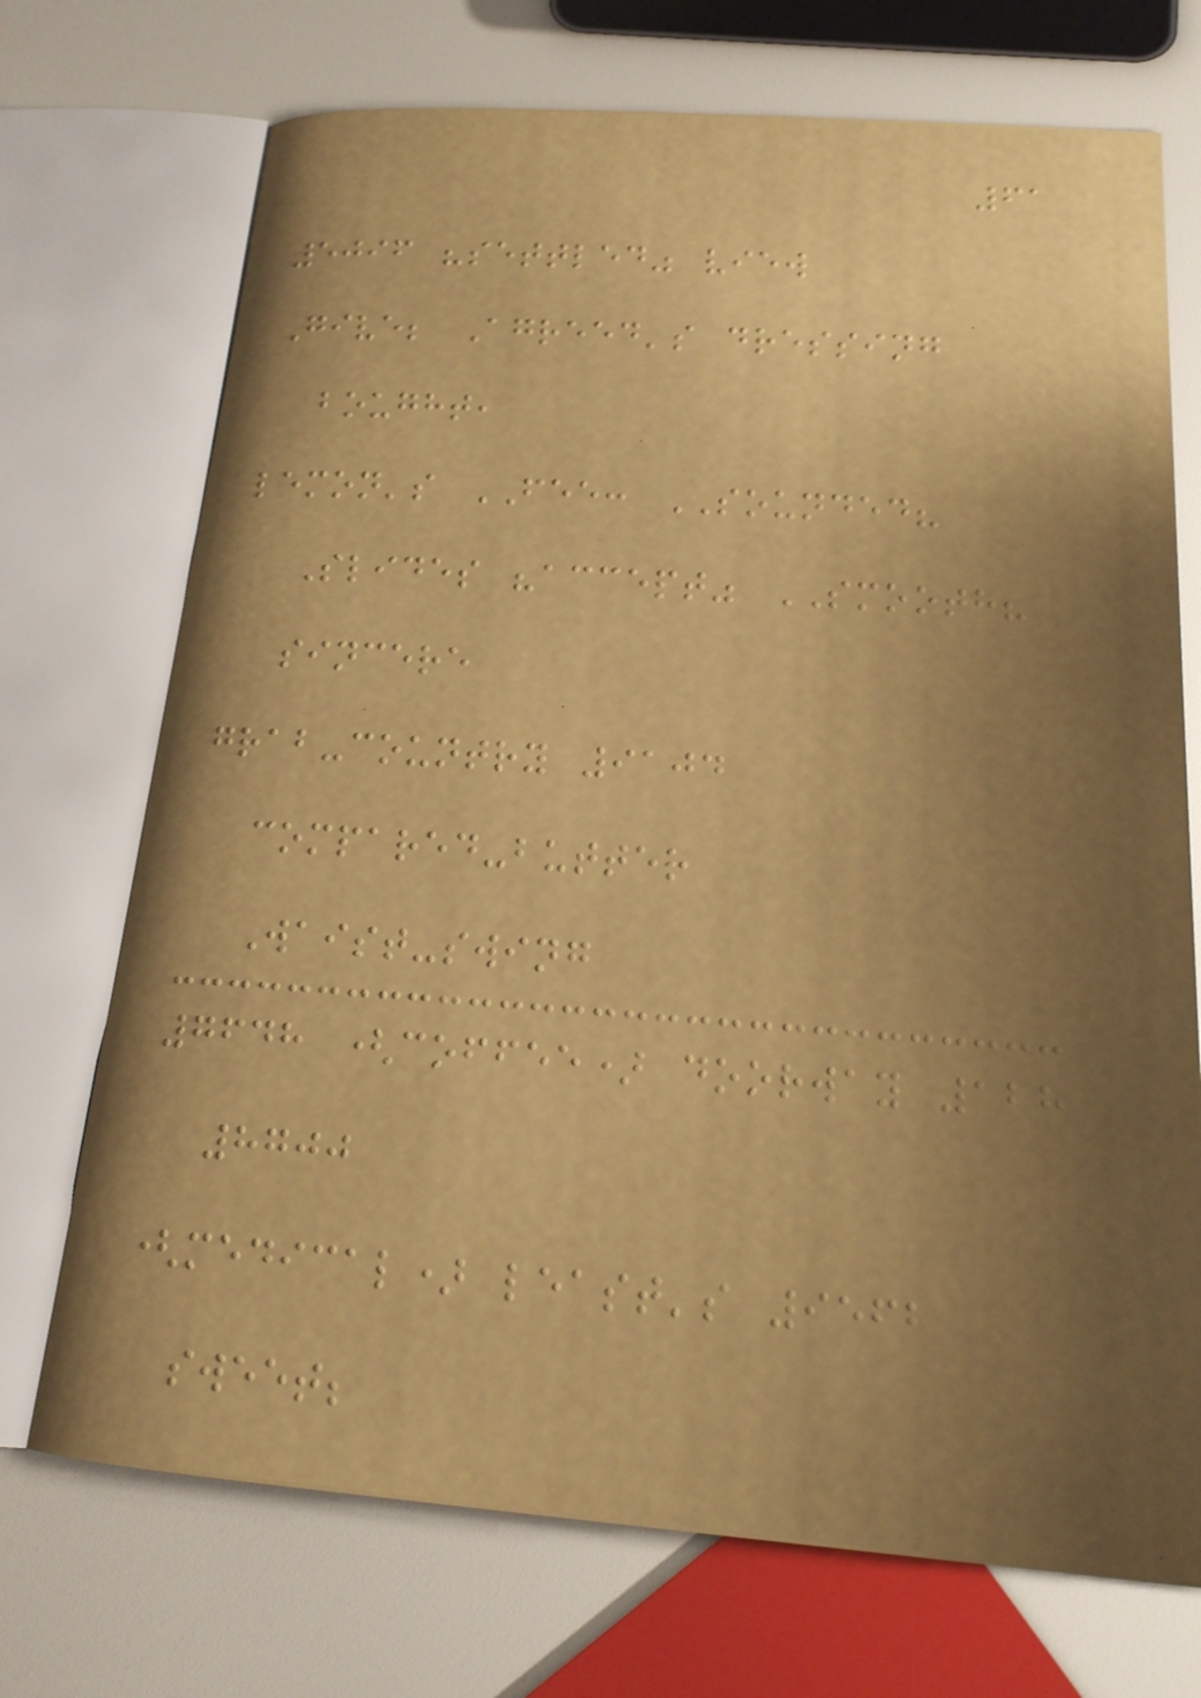61
5096 "settled" view
Give; Agreed's dressing
bought,
lemon's FEE: SOUNDED?
Slides "accept" SMOOTH?
sincere
grab-country 9104
compared-butter
Waist-swing
7648 (coffee) doorway 128
8700
(medical) least's 9562
sweet;
